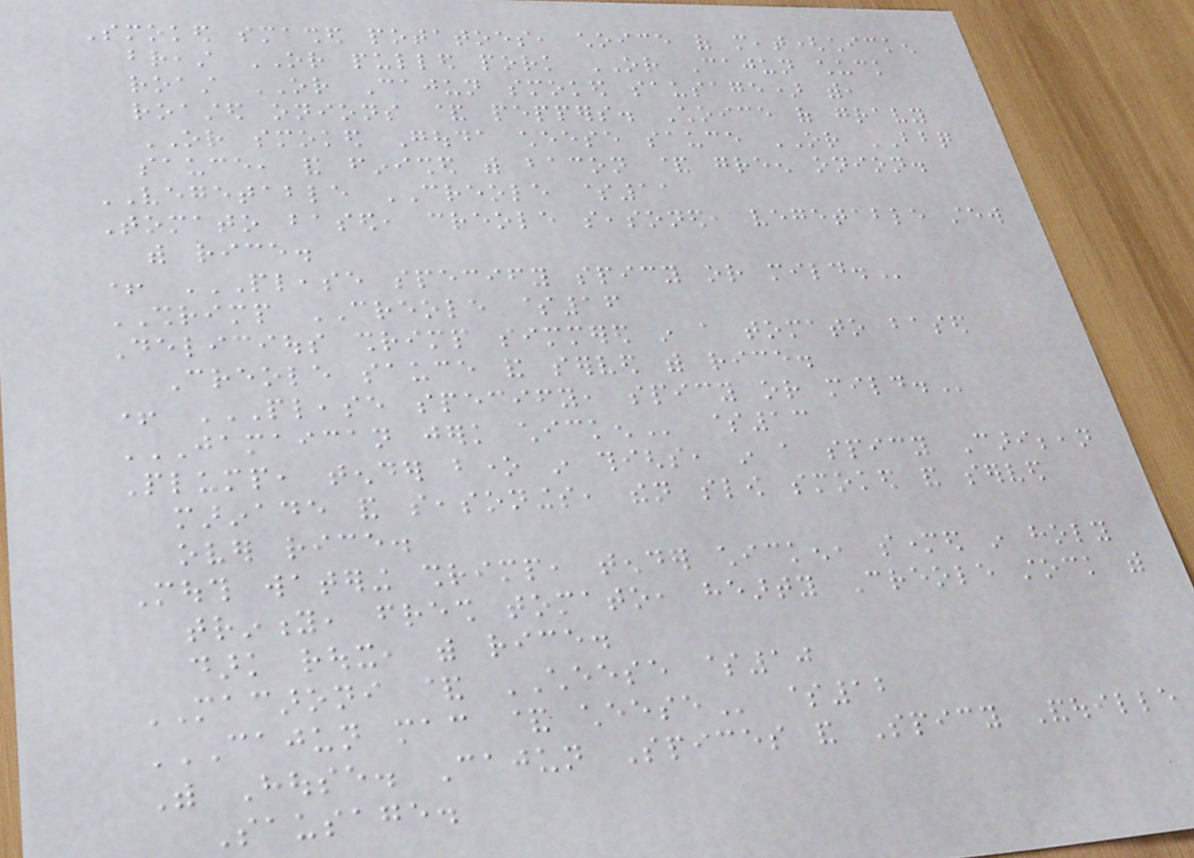Smoked smashed potatoes, choice of meat(chicken
breast OR pulled pork OR Cajun chuck
roast OR Cajun smoked sausage) with,
roasted onions & peppers. Choice of gravy
OR smoked Gouda cheese sauce OR BBQ
sauce, and finished with bacon & green onion.
VEGETABLE CREOLE $11
Tomato based, creole seasoned, vegetable stew
with rice.
+ PLEASE SPECIFY SPICY OR MILD.
SHRIMP CREOLE $16
Delicious shrimp simmered in a tomato based
Creole sauce and served with rice.
+ PLEASE SPECIFY, SPICY OR MILD.
JAMAICAN JERK CHICKEN $13
Plump, tender bone in thighs, in a spicy Caribbean
marinade and seasonings, then slow smoked and served
over rice.
Mouth watering shrimp, tender chicken, smothered in holy
trinity, fresh tomato, hearty Creole stock with
dark roux, with rice.
MACARONI & CHEESE $10
CAJUN MAC & CHEESE $12
With House. Cajun Spices and Spicy Andouille
Sausage.
